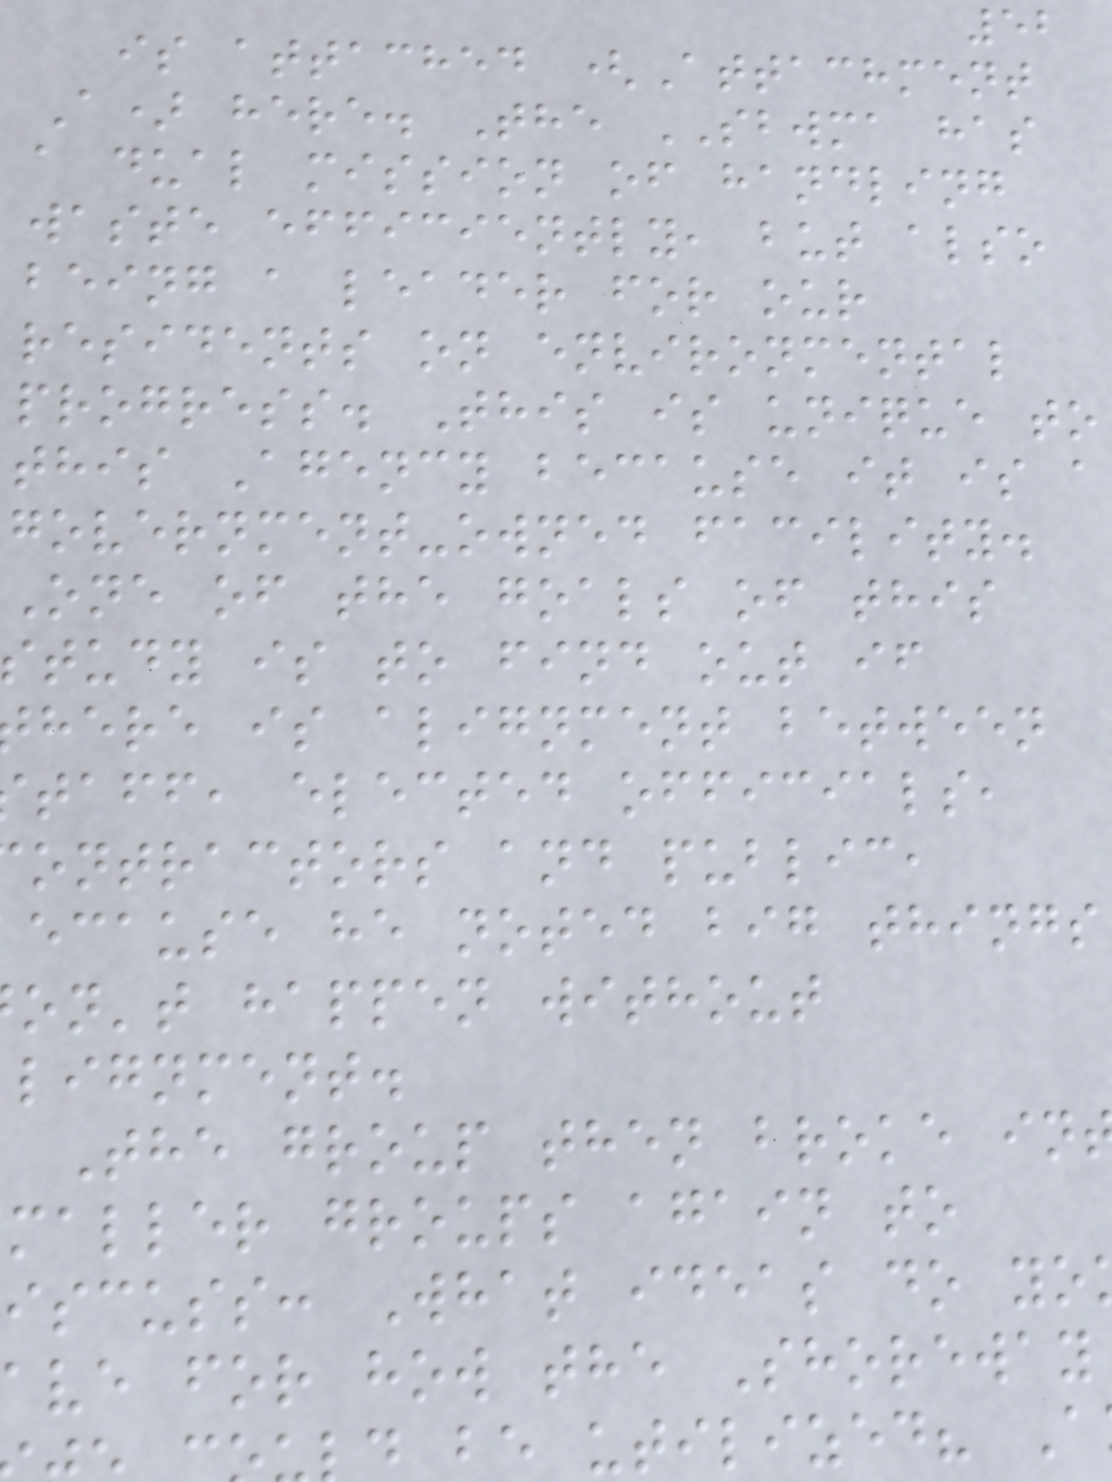52
is attached (Attachment
A) here. The SBWMA has
a dual mission of handling
waste efficiently, but also
being a leader for our
residents on environmental
progress. This is unique to
this Agency because it is a
government-owned facility.
One of the goals of this
study is to find out if
here is alignment between
taff, elected officials,
ontractors and public,
ecause he noted big things
on't happen without
lignment.
The group then broke in
maller groups again to
iscuss: What ideas do yo
ave for how the Shoreway
be utilized? A
